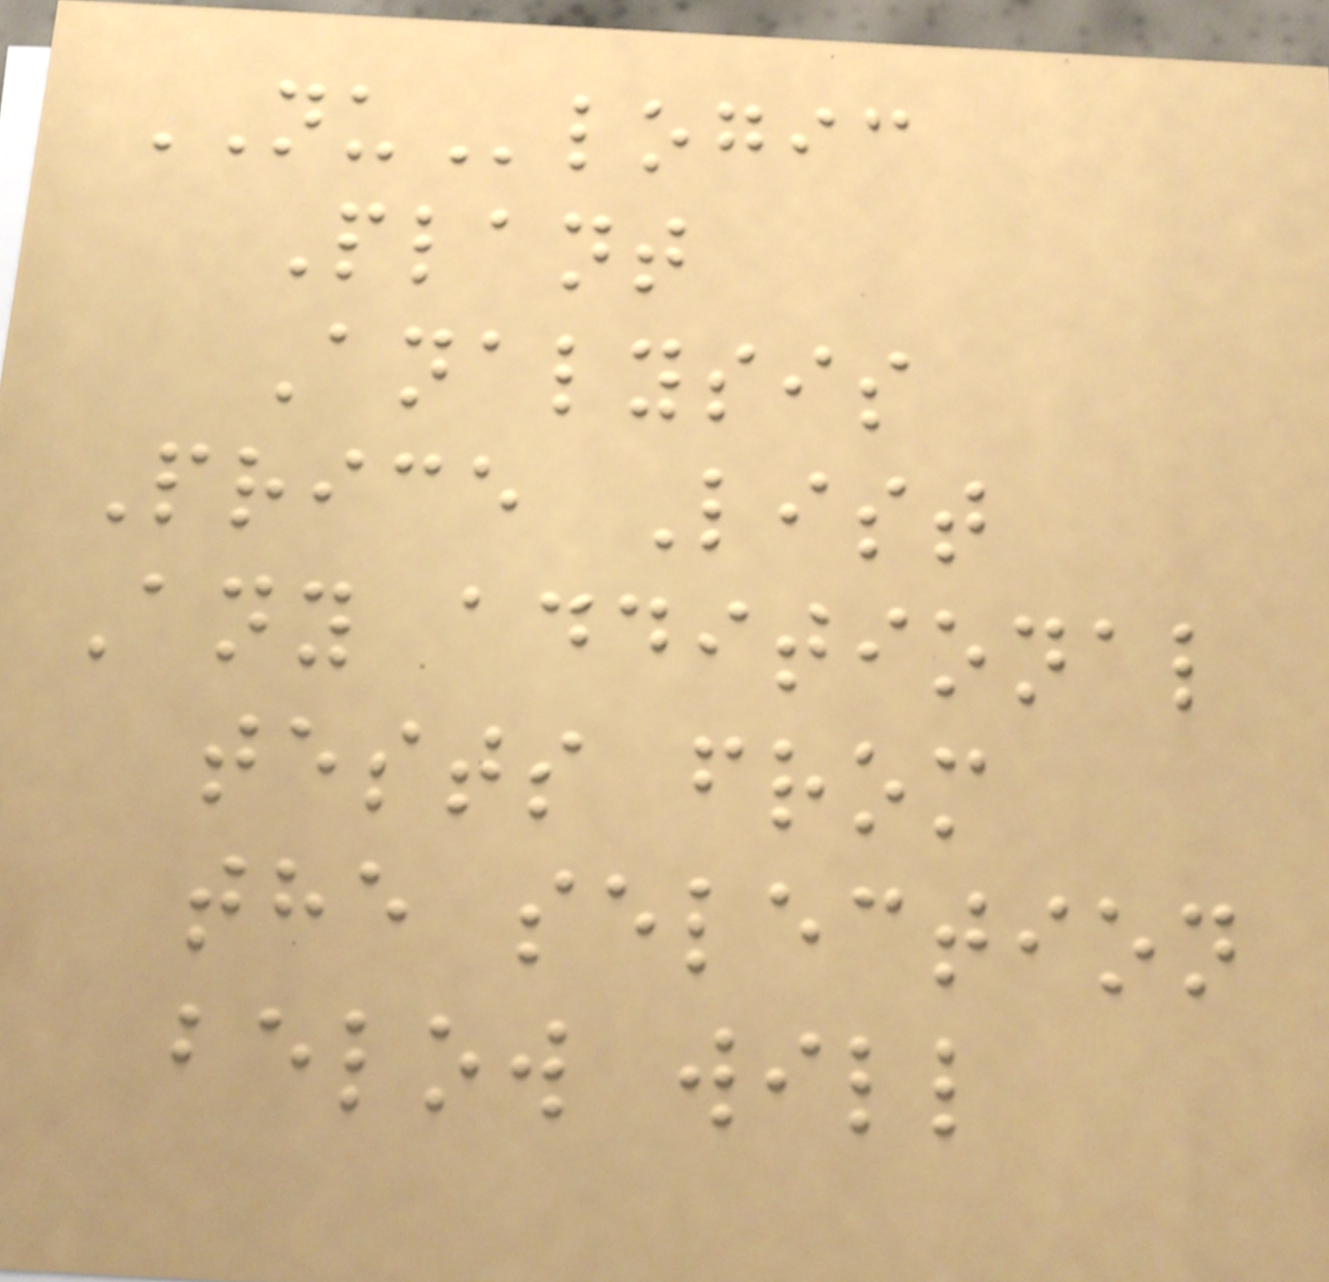NUlogic
Plant
Analysis
Price List
Any additional
tests from
the selection
below will
